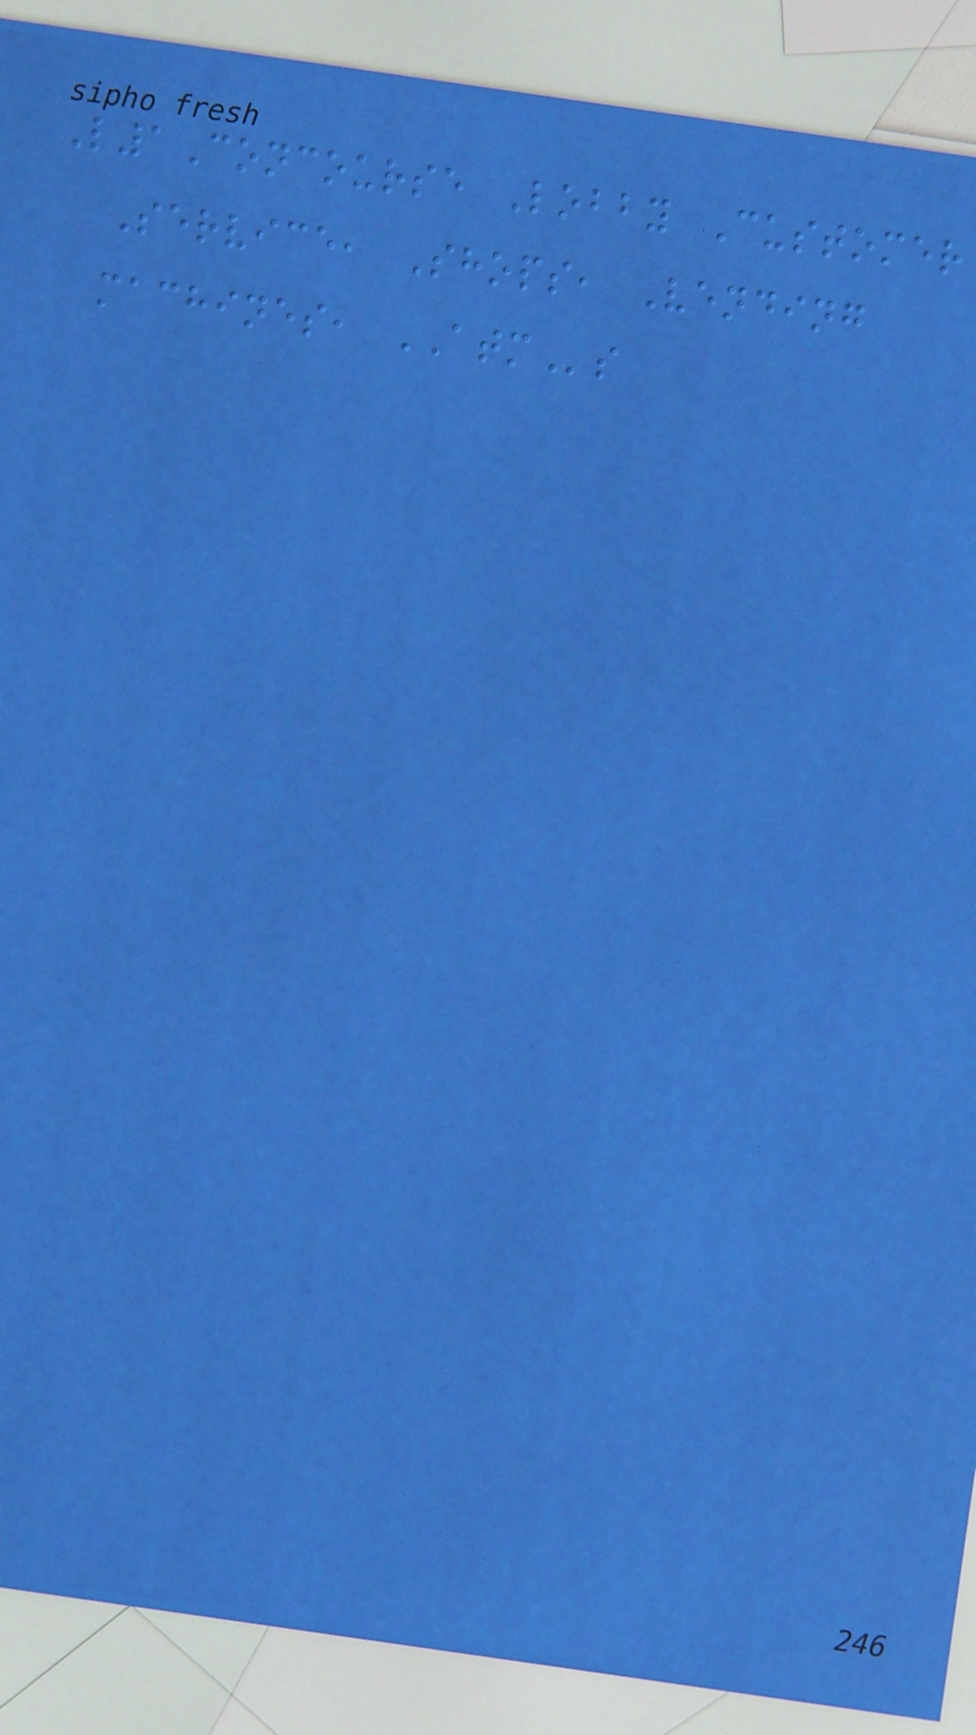L1Concourse Lobby Customer
Service, Shops, Vending
machines, ATMs
